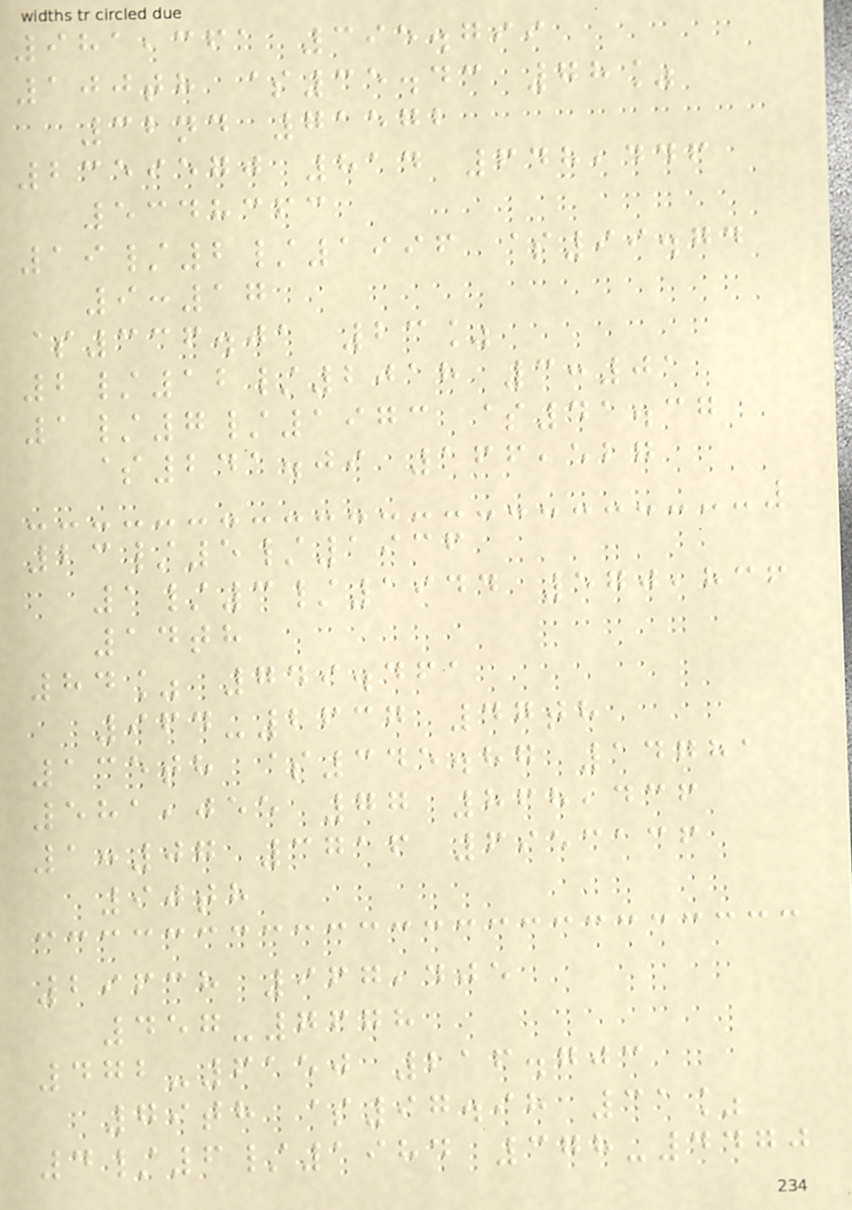981,361 395.799
100th $35.43 78%
32nd 71572
2359570 814 648,446
5348363
19/2/1996 $99.74
9:17
$336.01 23%
2/12/2018 3:01
1/7/1973 $41.37
$241.09 166,527
23/5/1936
1/3/1944 570,836
14th
84% 749.461
964-2637 47th
135th $345.87 14781
581,055 77 868,436
1:07 3716 6953136
90th
29638 967,405
457-7678
472-6150 216.703
79th $97.98 31%
4/6/1984 378-4470
